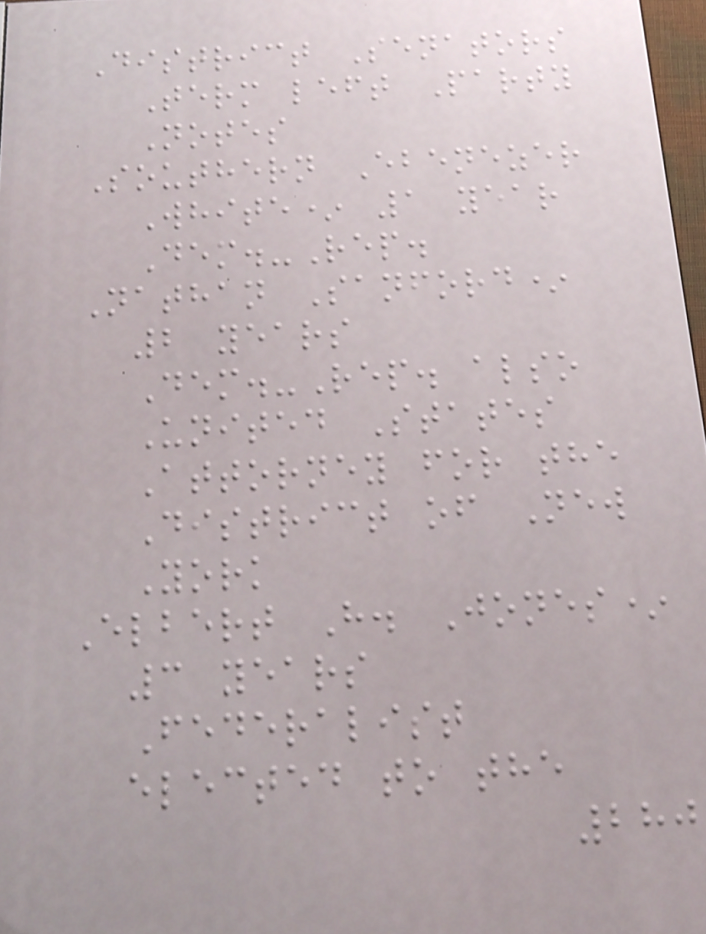District Senators
Term left Party
Notes
Southern Ebenezer
White* 1 year
Dem.-Rep.
Nathan Sanford*
2 years
Dem.-Rep. also
United States
Attorney for the
District of New
York
Elbert H. Jones*
3 years
Federalist
elected to the
280
